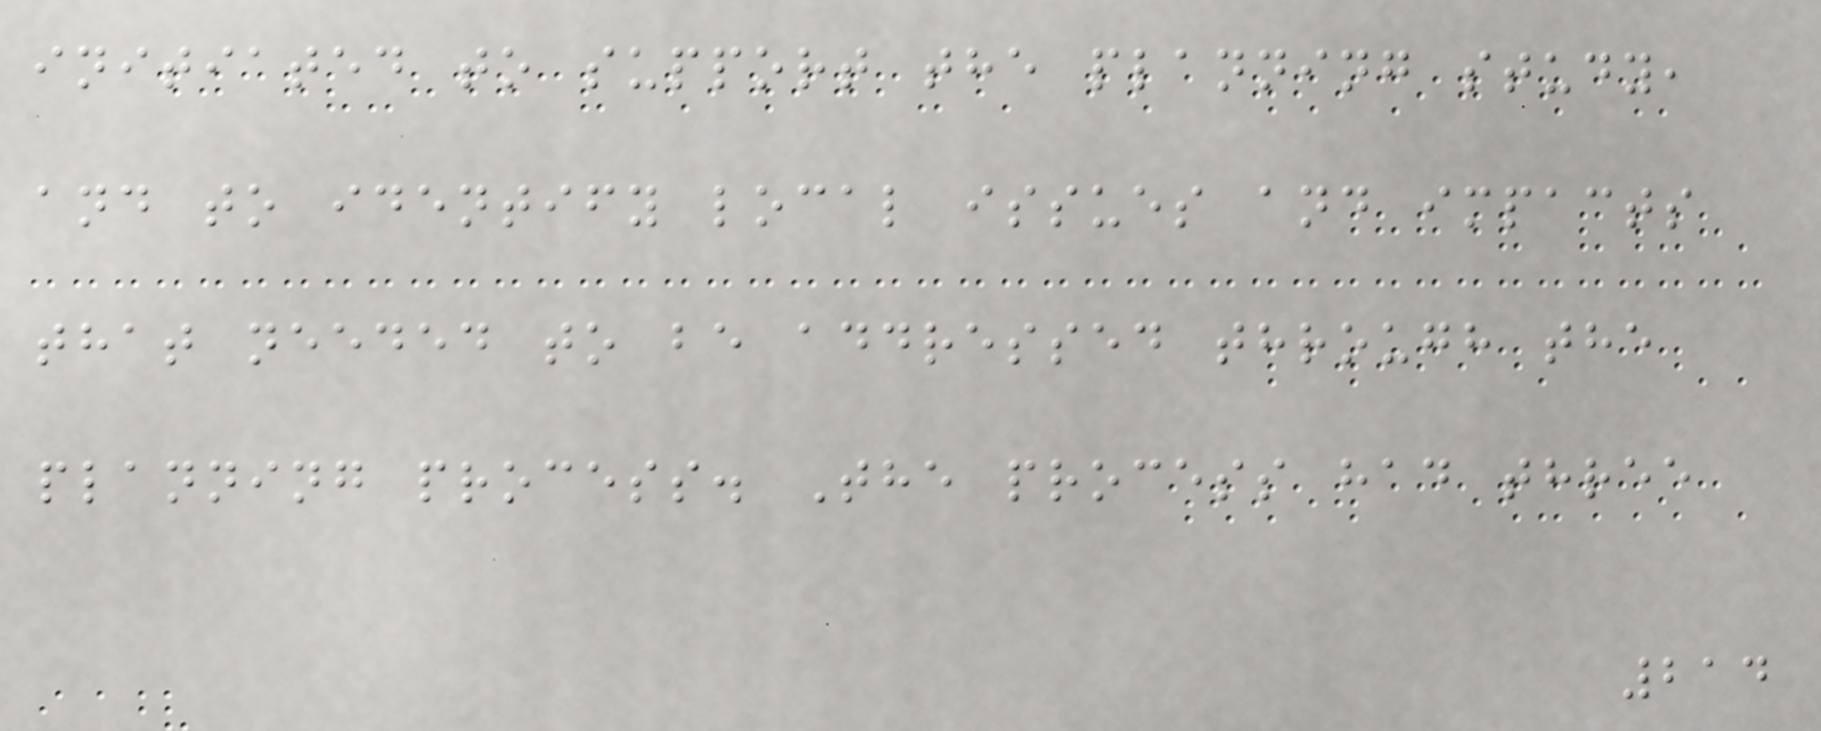initiated to support the planning study,
and to identify local issues and impacts
that needed to be addressed through the
planning process. The process had three
214
